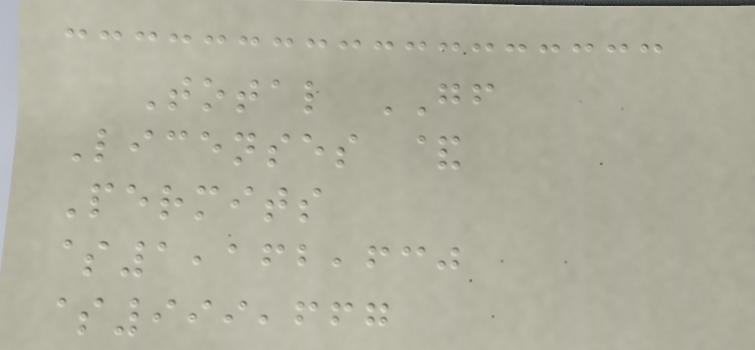Total GF
Licenses &
Permits
$1,162,630
$999,667
